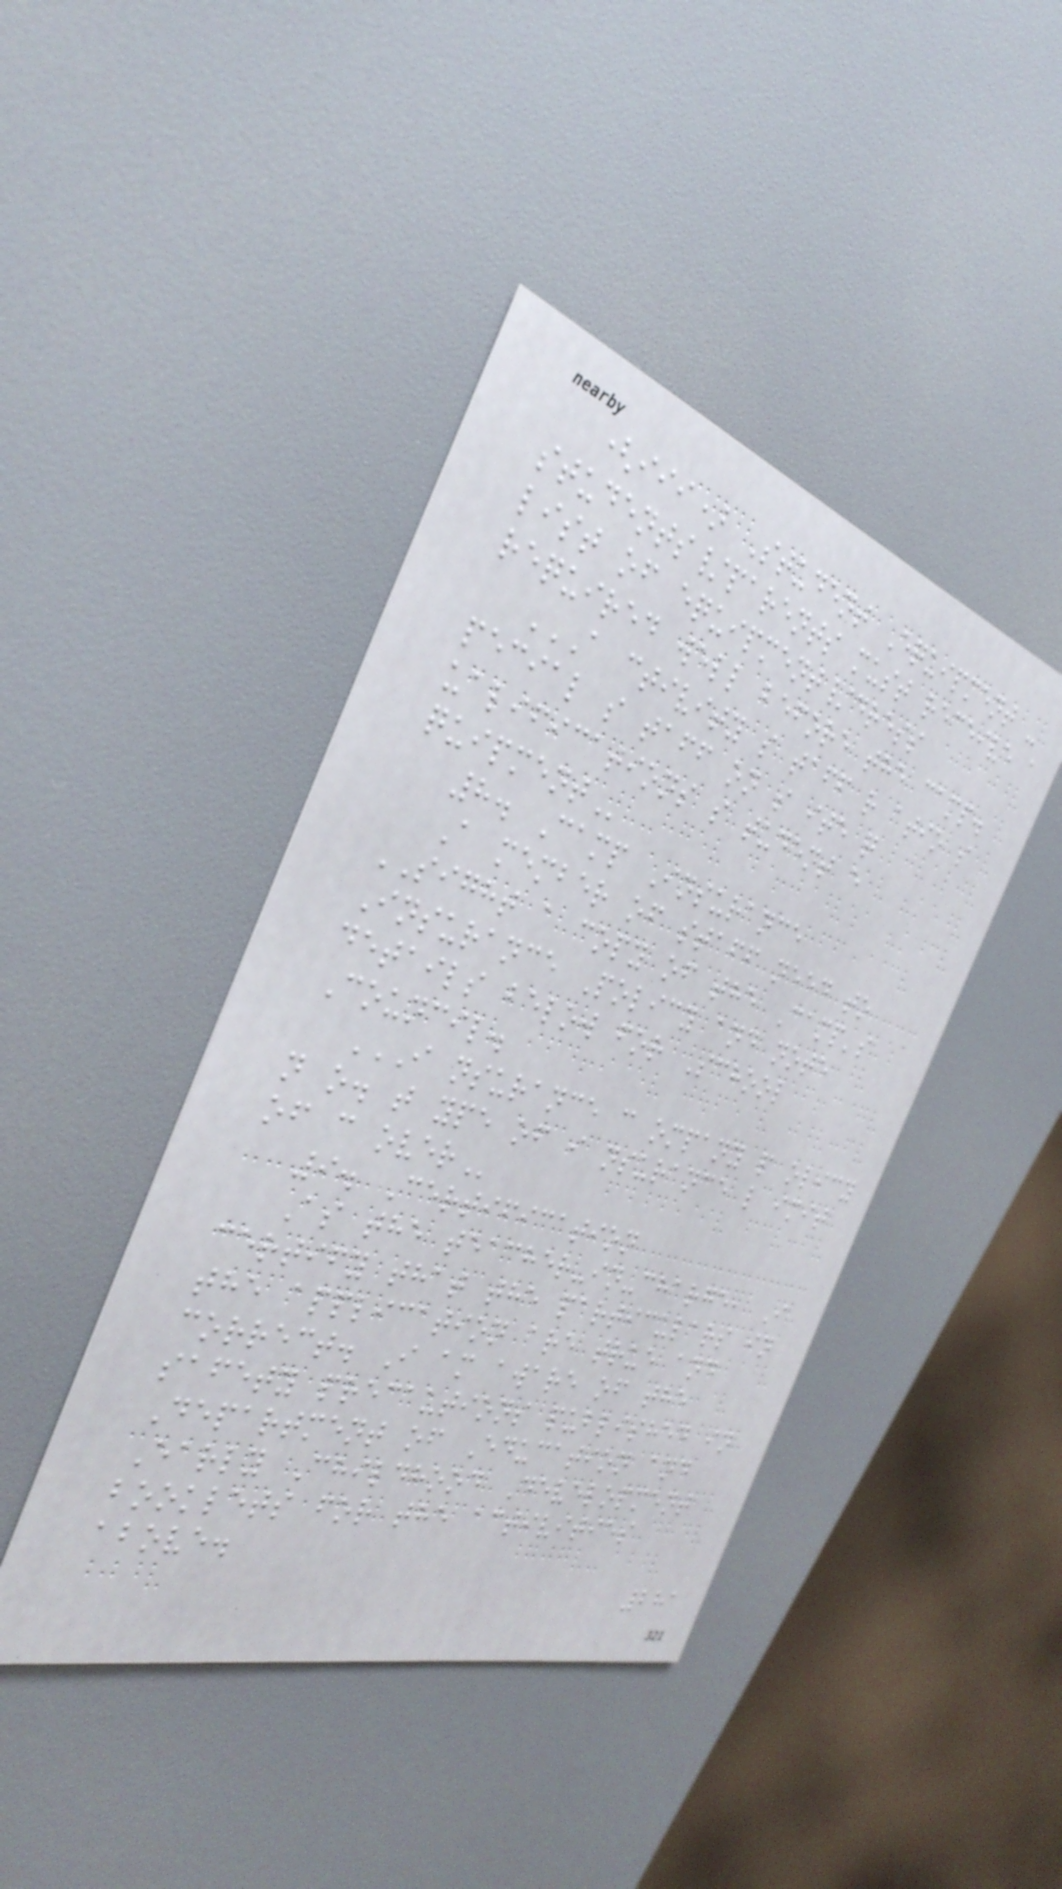(iii) Student Equipment -
students/parents must receive a
list of equipment/dress
required well before the camp.
A CTIVITY S TAFF R ATIO S
PECIAL S TAFF ON S ITE Q
UALIFICATIONS S TUDENT E
QUIPMENT
8. Camp Insurance
A member of staff need to
SIGHT a copy of the Camp's
Insurance Policy and note
details below for School
Council.
I NSURANCE C OMPANY P OLICY
N O. T YPE OF I NSURANCE L IMIT
OF C OVER
9. Certification
As the teacher-in-charge, I
certify that the particulars in
the application are true and
correct. I am aware of the
safety precautions published in
Department of Education and
Early Childhood Development
booklets for the activities
above.
281
